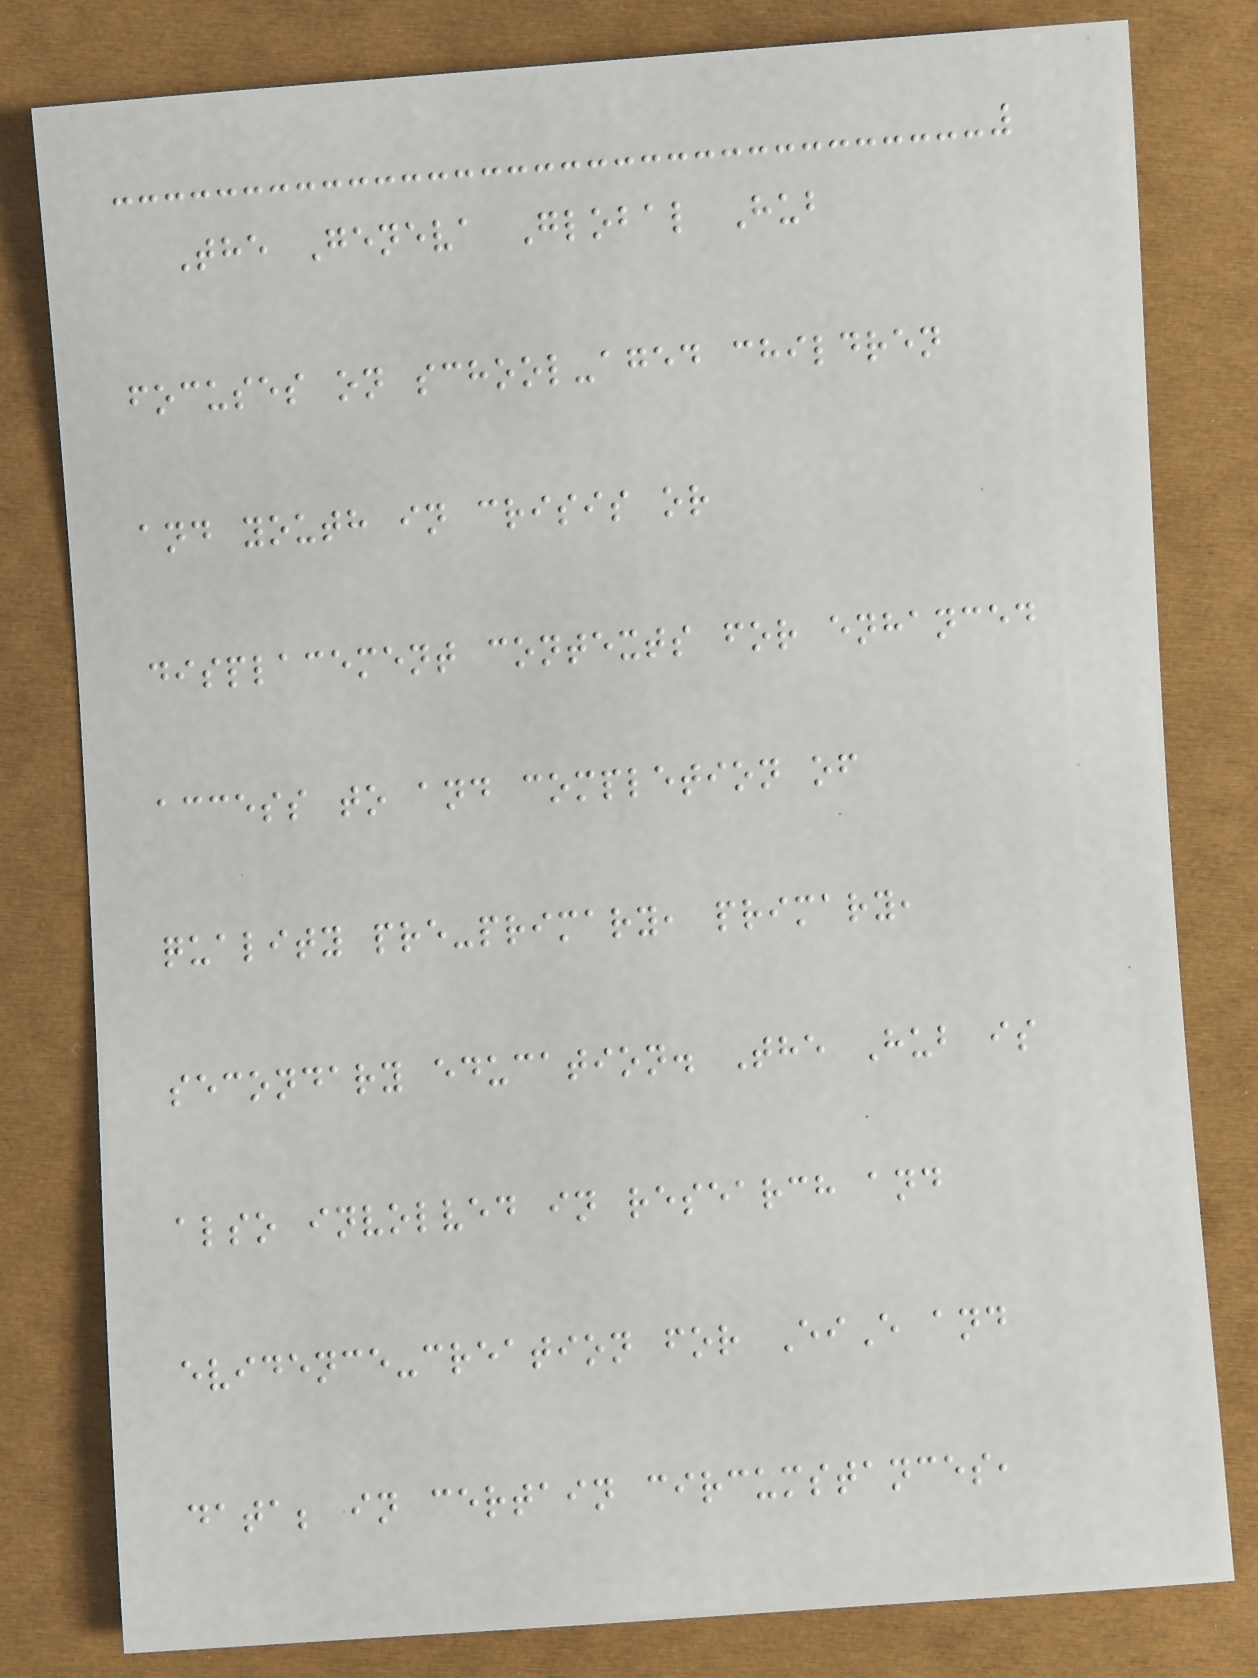The Geneva Global Hub
focuses on school-aged children
and youth in crisis or
displacement contexts for enhanced
access to and completion of
quality pre-primary, primary,
secondary education. The Hub is
also involved in research and
evidence-creation for EiE and
data; in certain circumstances,
